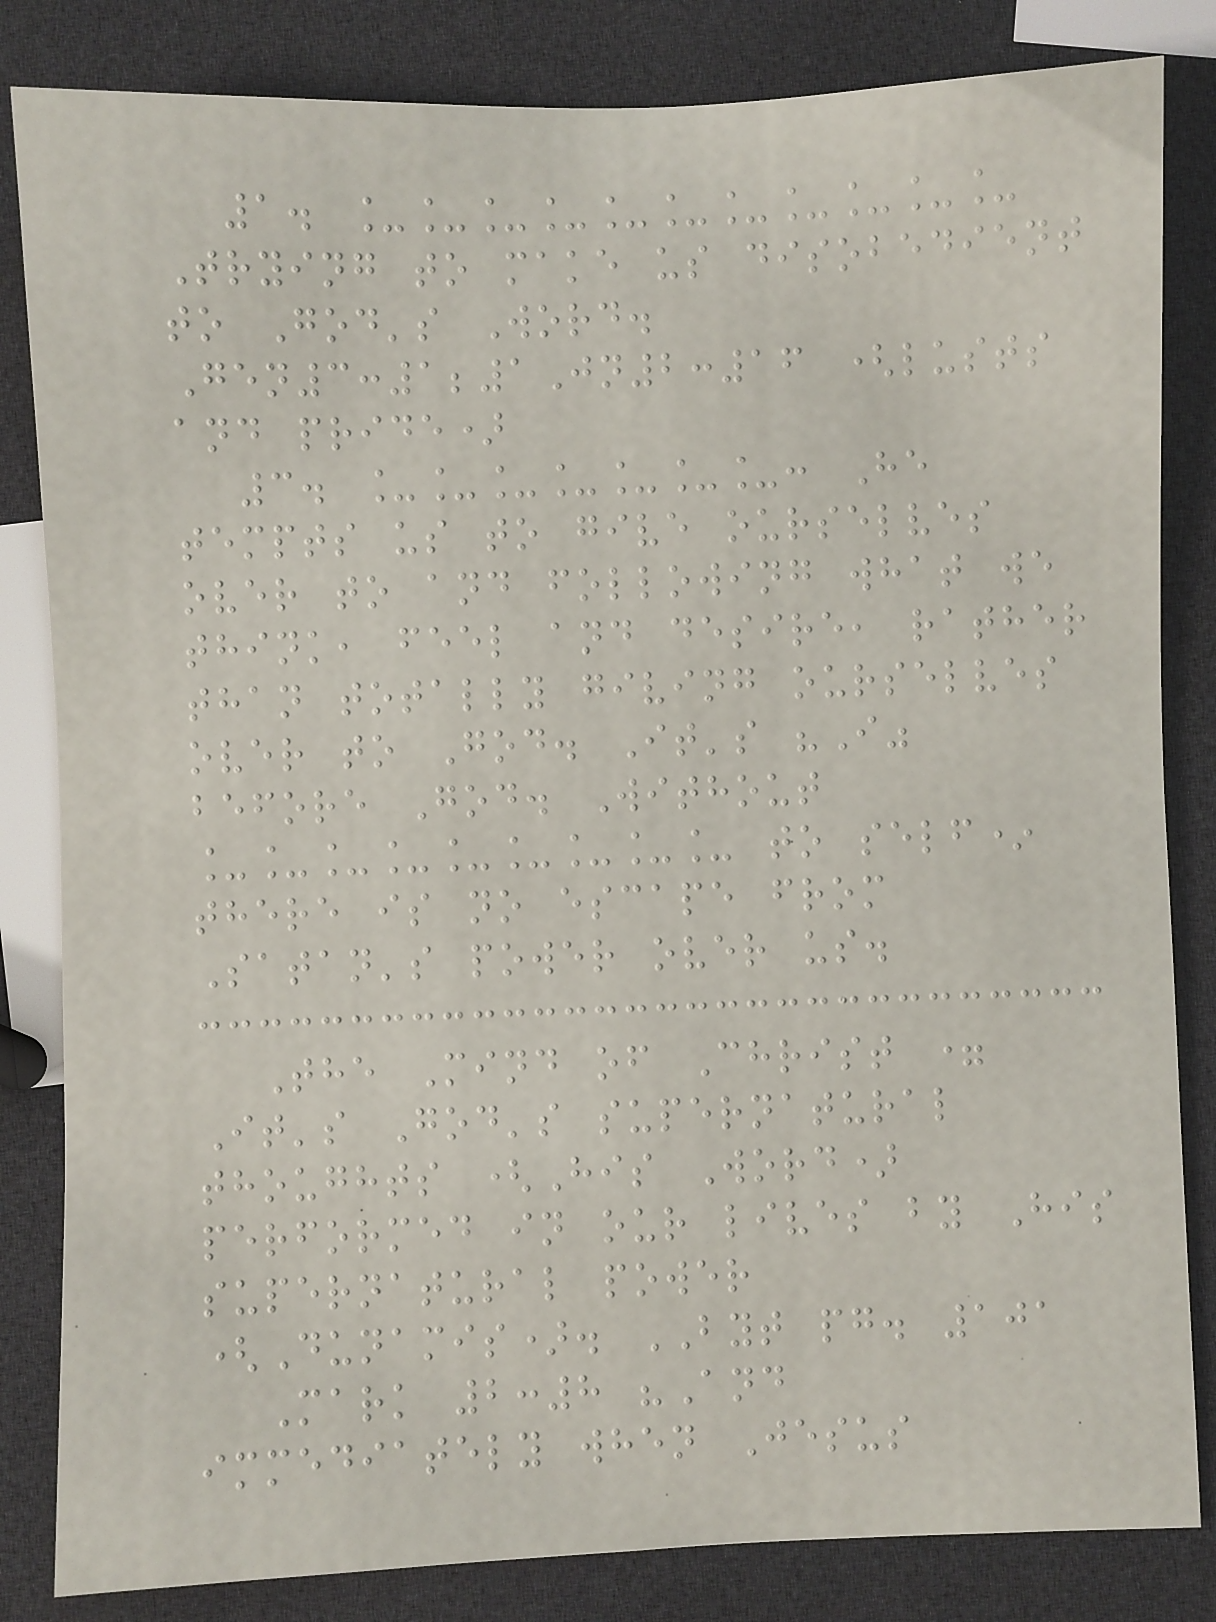1. ___________
Trying to make us disobedient
to God's Word.
Gen3:1;1Jn2:16 (lusts
and pride)
3. _______: He
tempts us to give ourselves
over to and following what we
think, feel and desire, rather
than totally giving ourselves
over to God. It's "I"
before God. Without
_________ to self*
there is no escape from
Satan's power over us.
The Mind of Christ =
It's God's supernatural
thoughts (His Word)
performed in our lives by His
supernatural power
(Dunamis). BYT pg. 101
Mark 2:8 "And
immediately when Jesus
